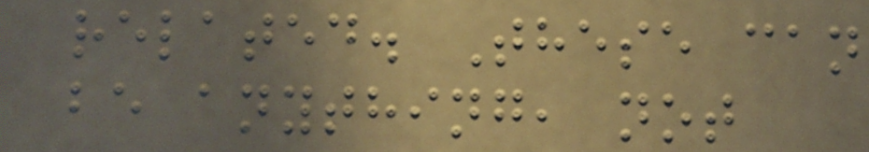related. These can
be anything, not
